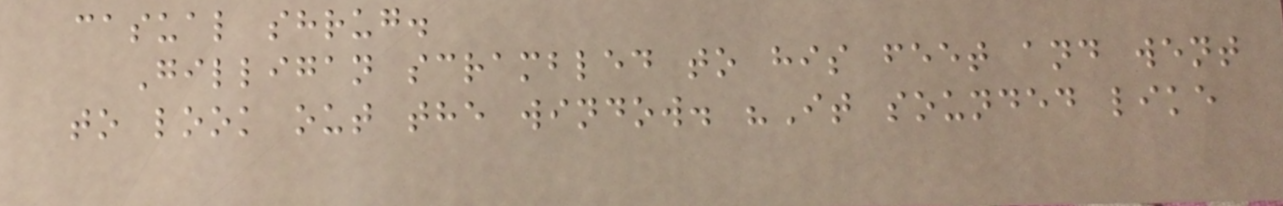casual shrug.
Gilligan scrambled to his feet and went
to look out the window. "It sounded like
